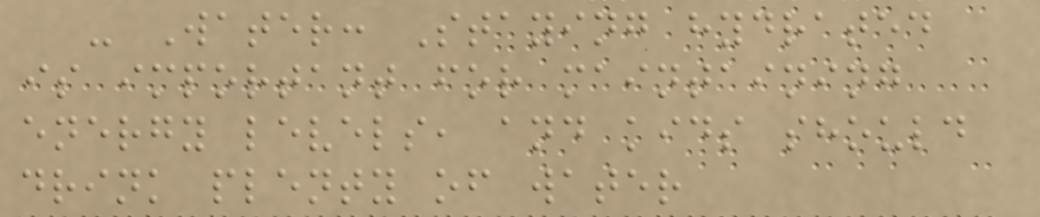- Water: Staying hydrated
is important for maintaining
energy levels, and kids should
drink plenty of water
